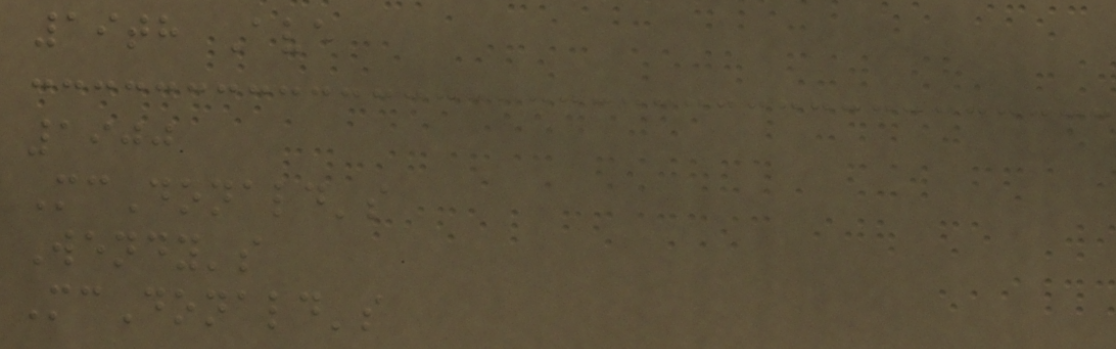19th Ave
1900
McDonald's
Wendy's
McDonald's
